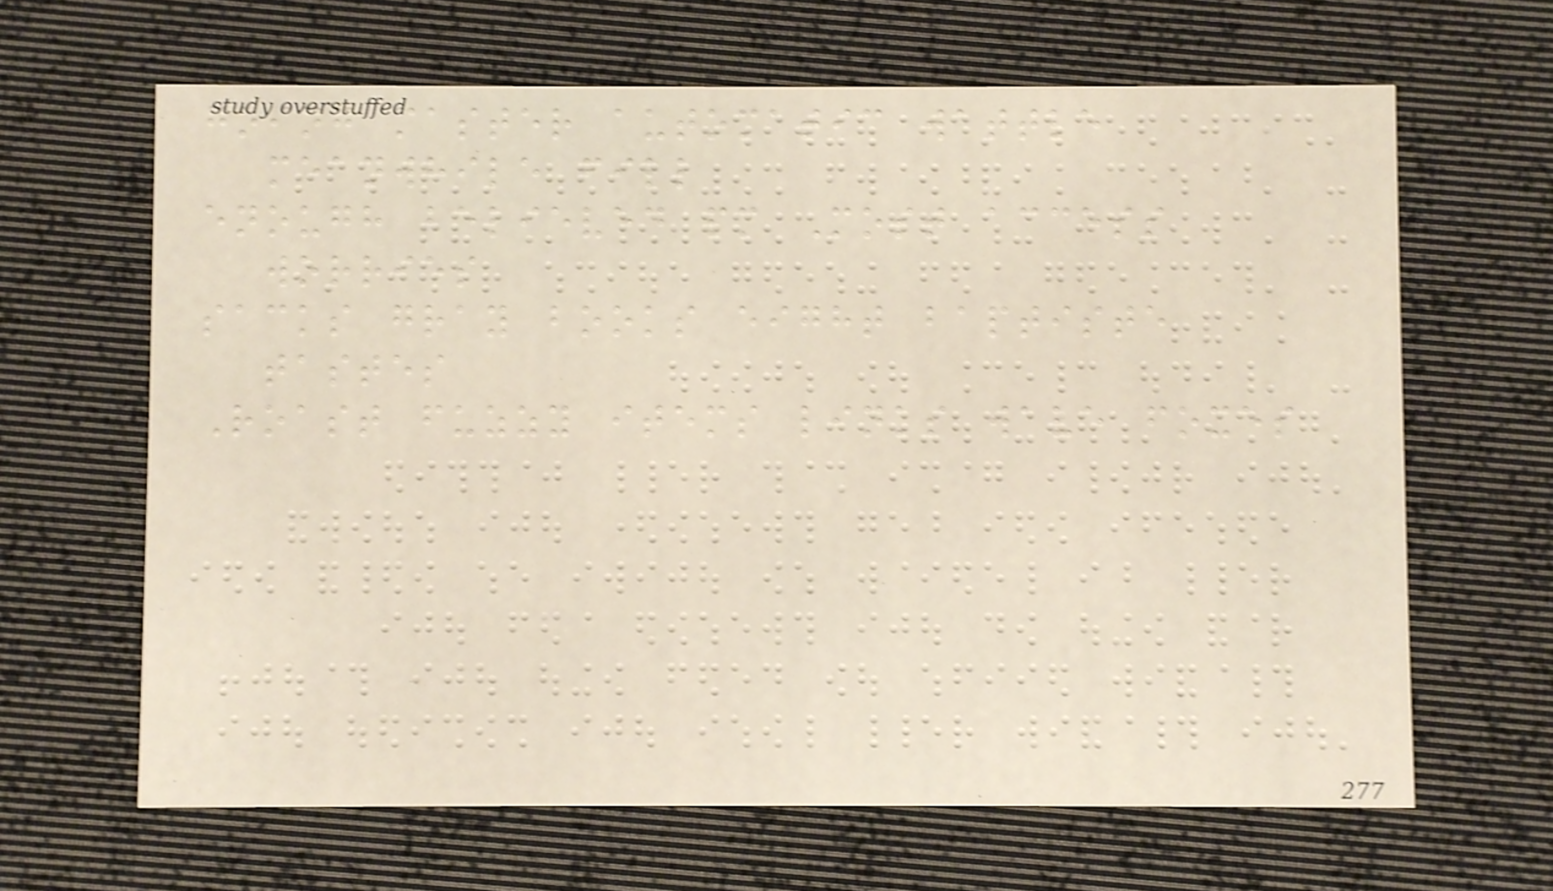going master automatic wattle
meanwhile fill
enough believed pm Most access
worries
sacks gray books eight baptiste
tastes
Roast fuzzy items links wave foxes
